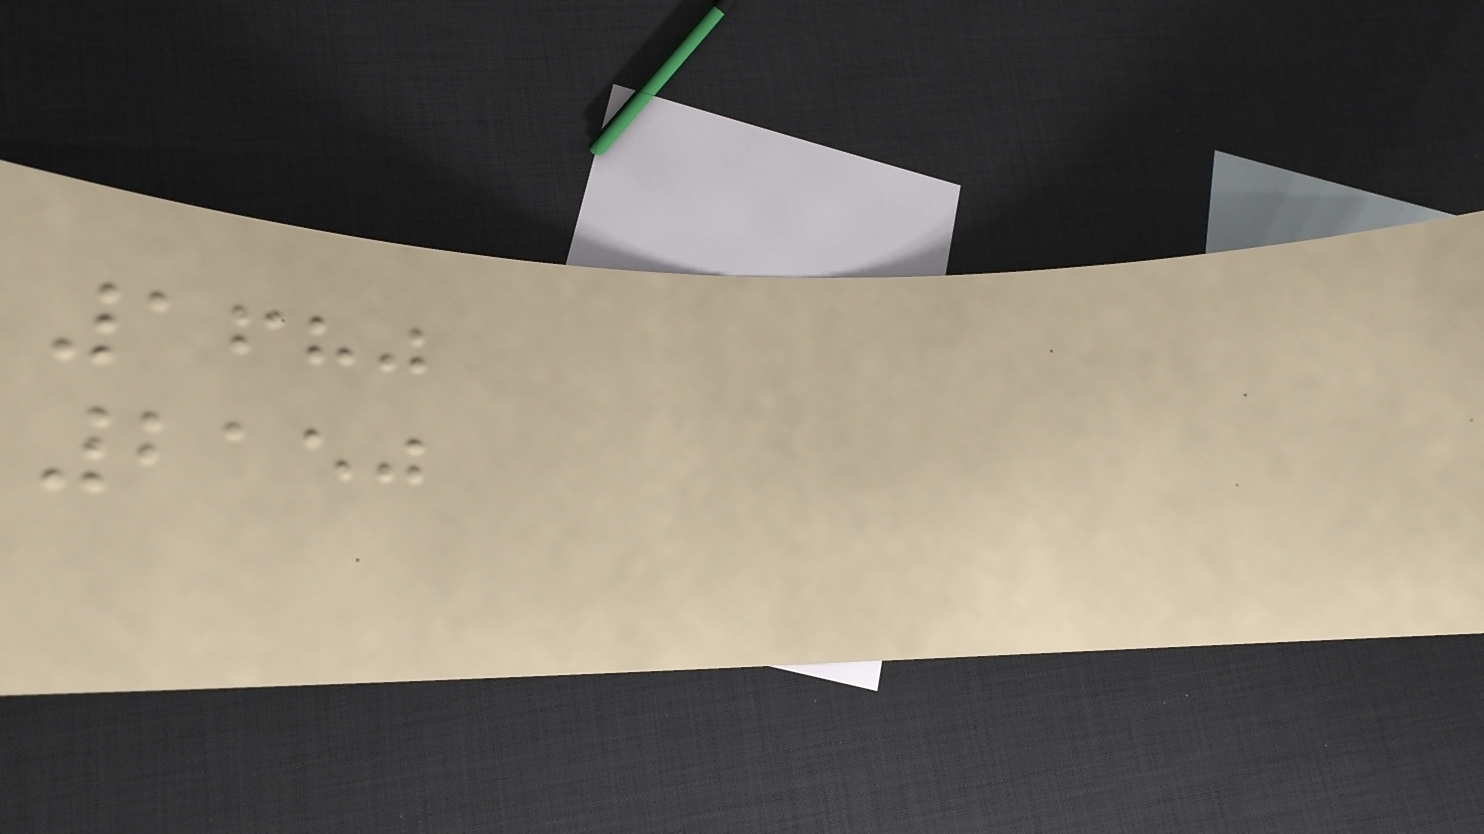1680
2150
